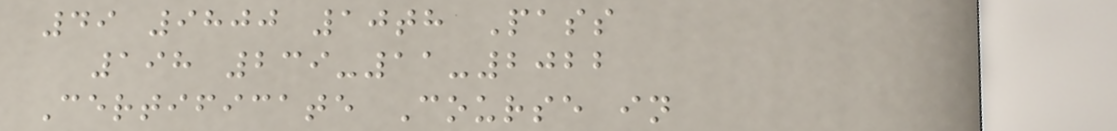49 9800 10th Pass
198 239-11-2022
Certificate Course in
